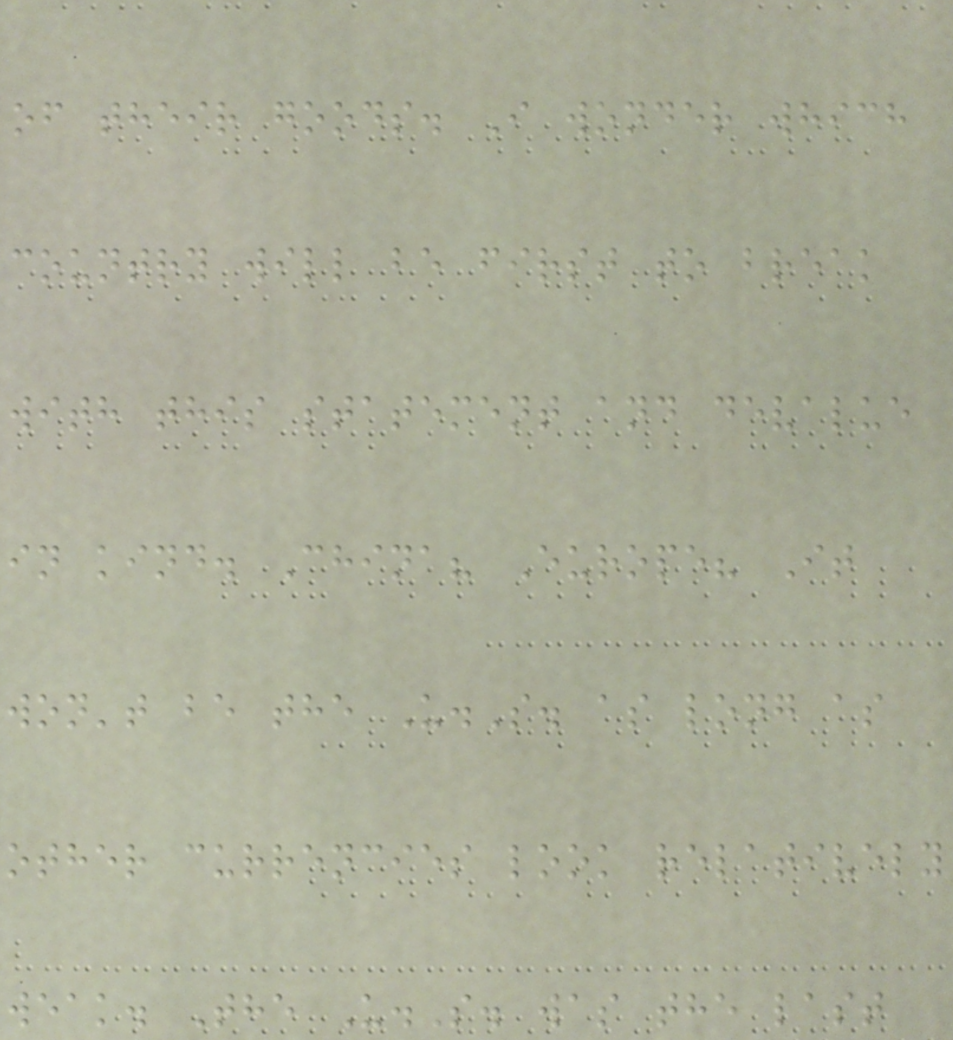of their goods. I wonder which
country will be first to break
with this statement and devalue
in kind. China? Europe? It
won't be the U.S. as long as
other currencies look relatively
weak. The U.S. was the last
